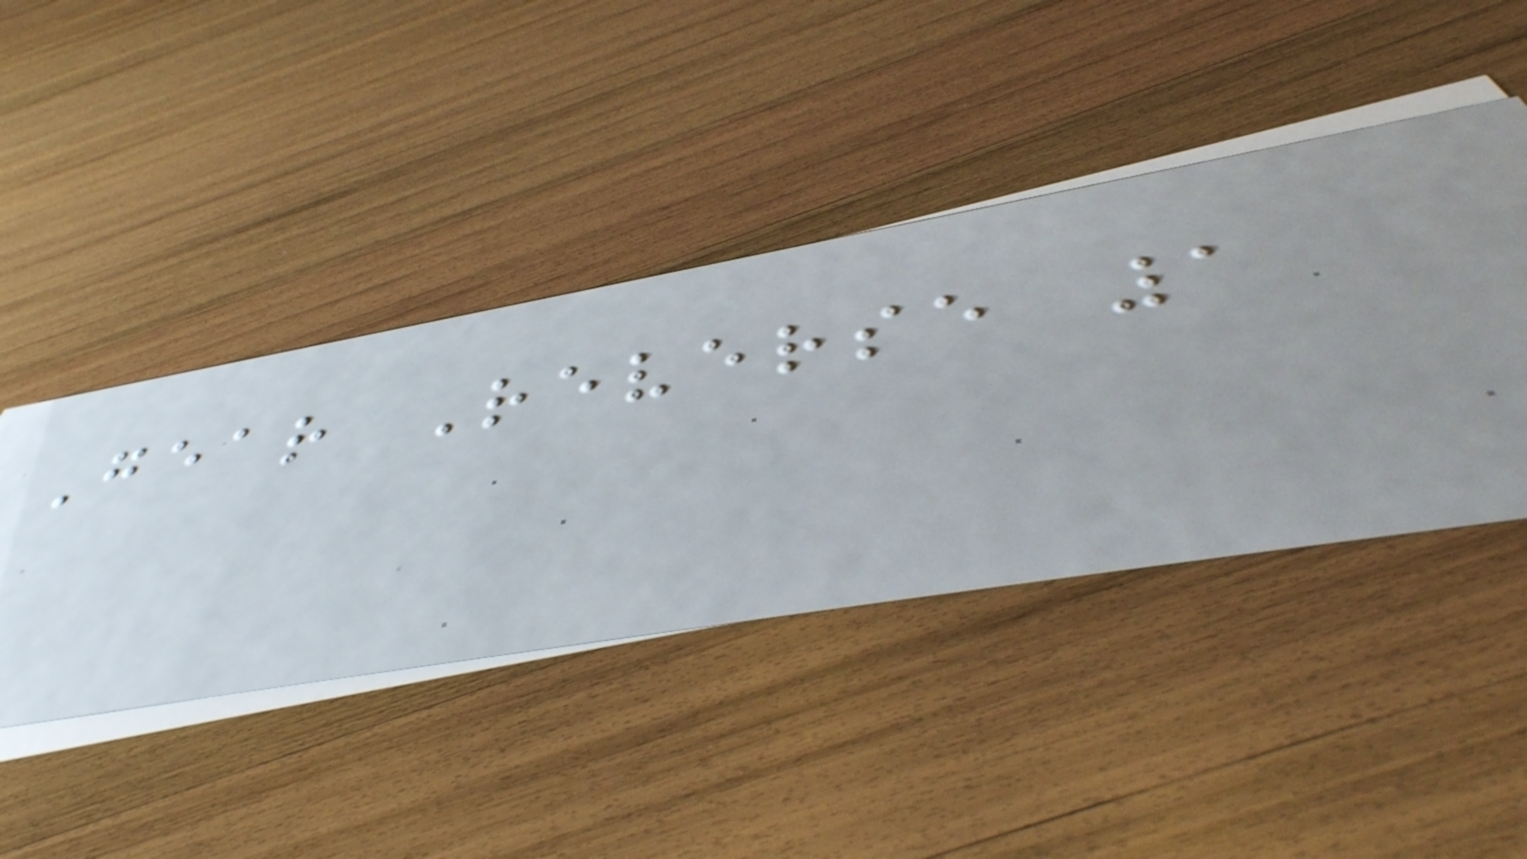Gear Reverse 1
